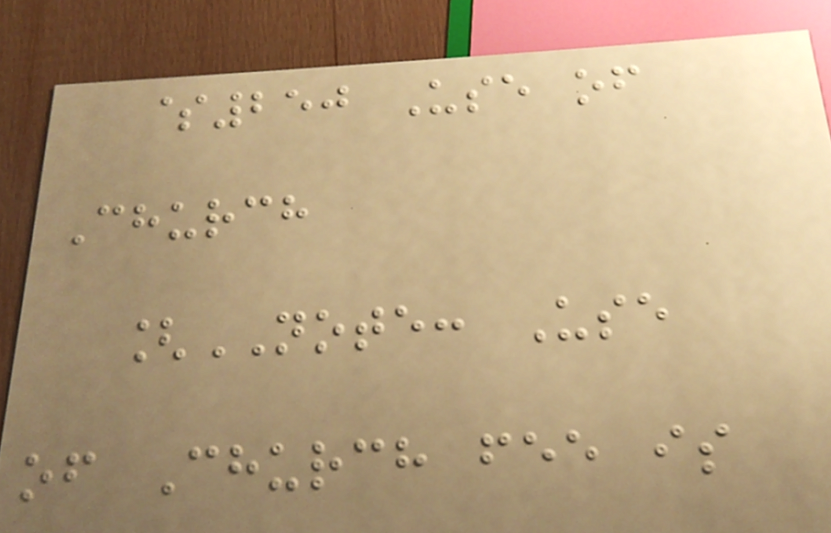$250 Use of
Church
[NOTE: Use
of Church fee is
